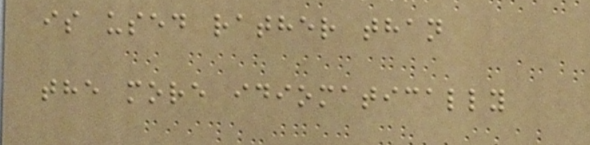is used rather than
the more idiomatically
